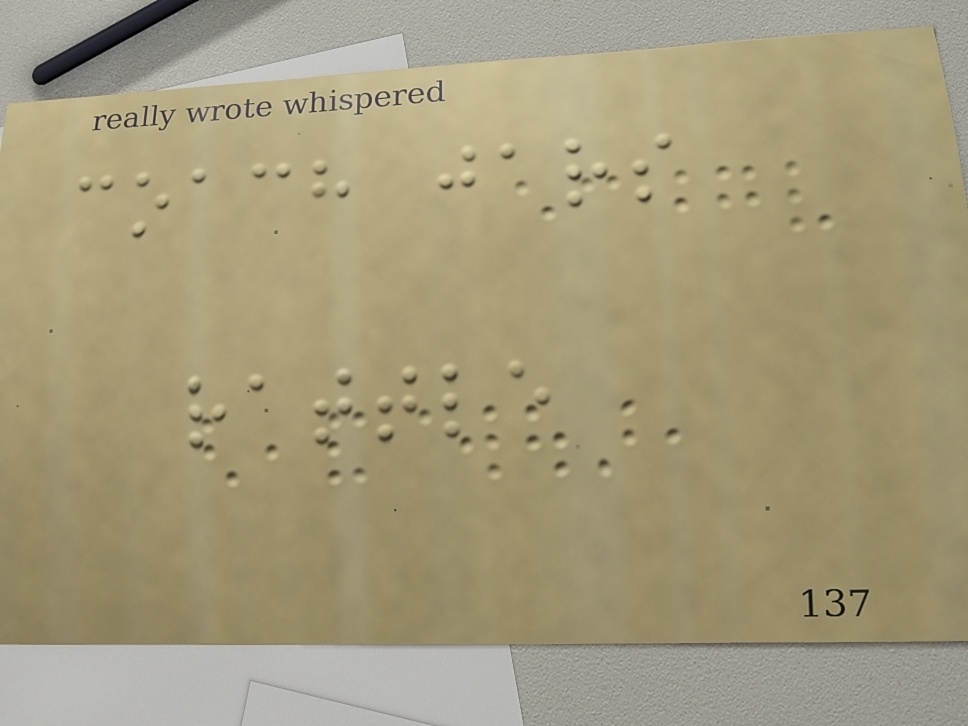coach jars
rattle
